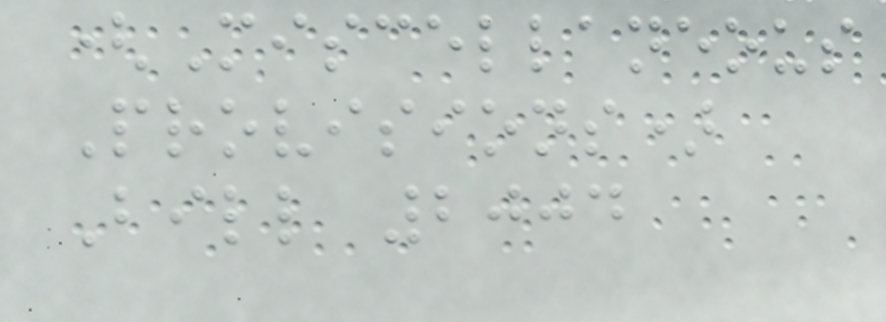(Miscellaneous
Provisions)
Bill 2004
